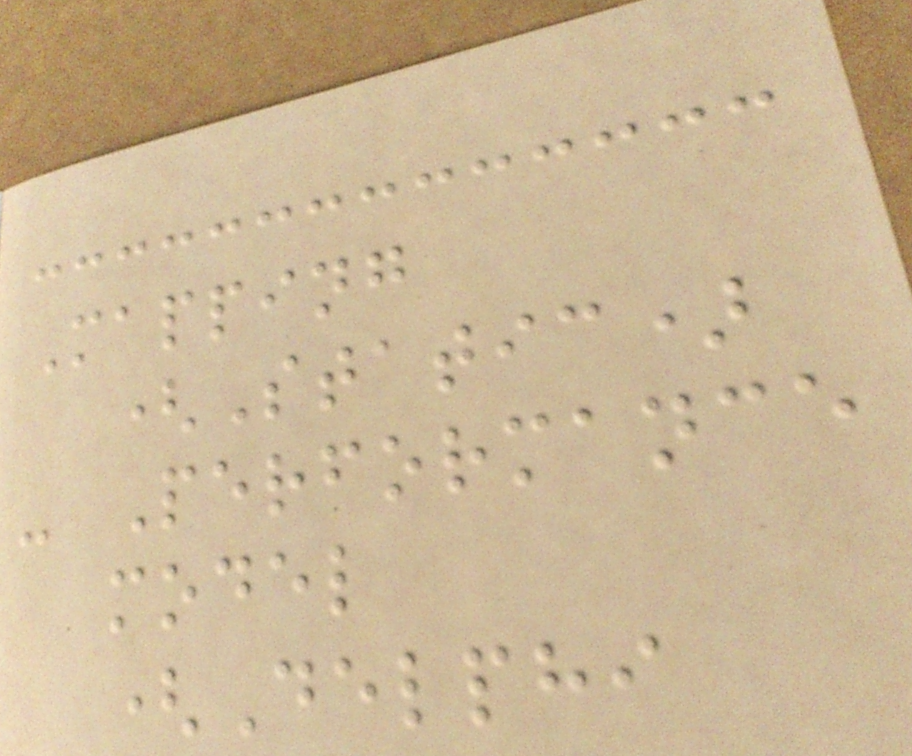Mapping
(Static)
- Performance
model
(Delphi
